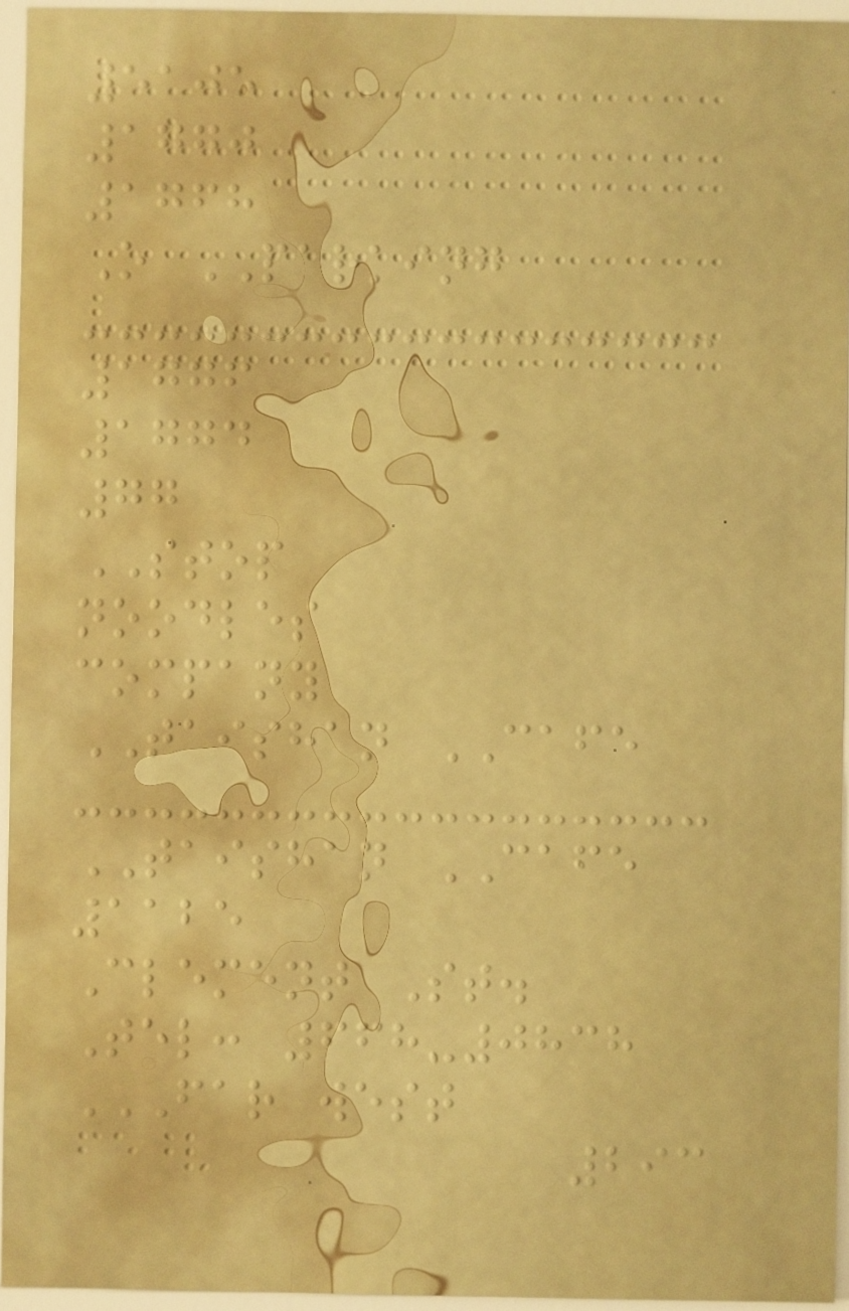5105
1770
1768
O PARKING
1776
1774
77
STOP
noodles
company
TAISHAN CAFE
TAISHAN CAFE
1125
Clement St.
Tel: 668-0838
FAR WEST
293
